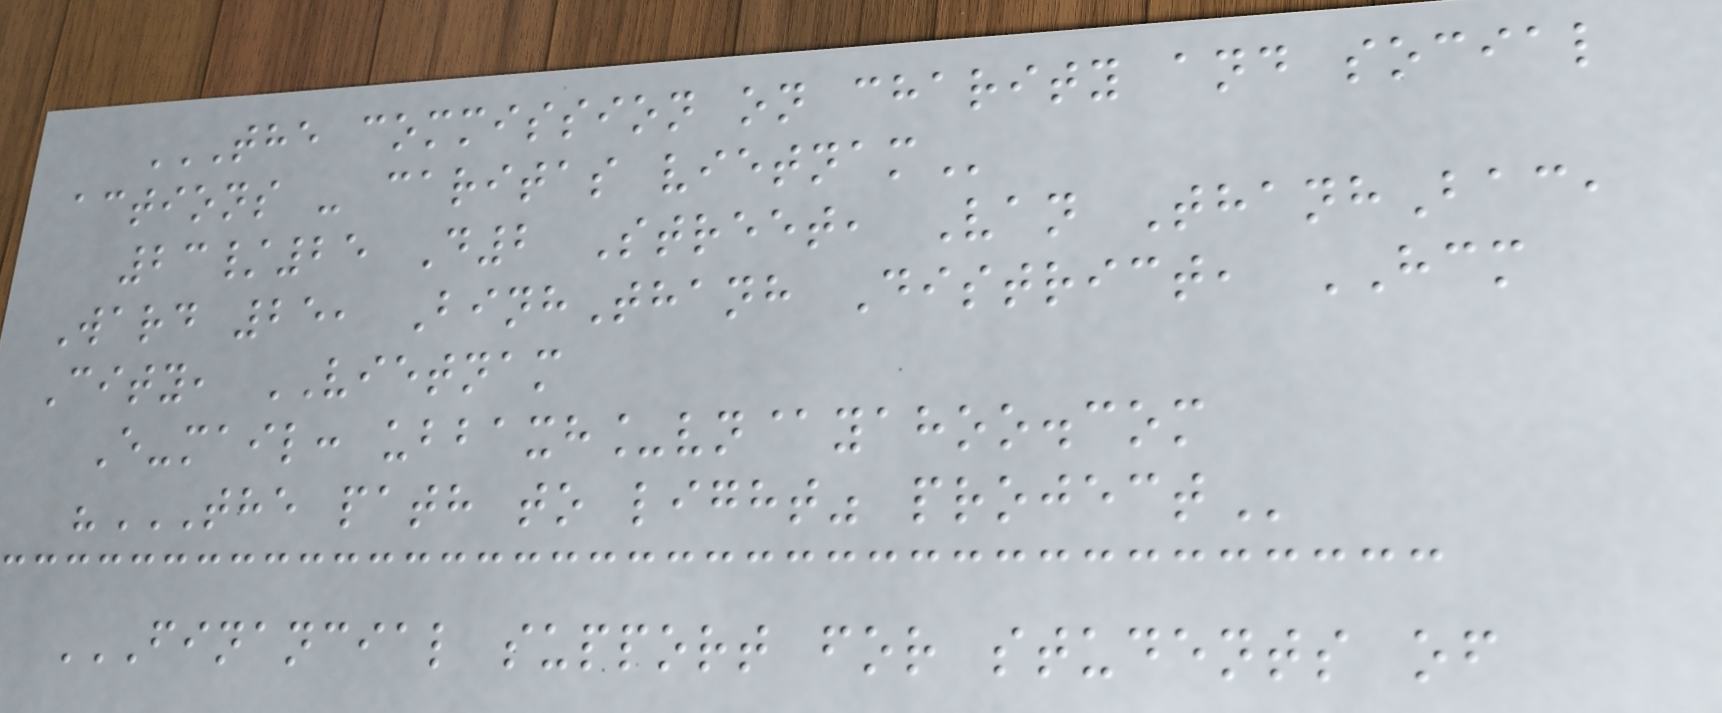THE COMMISSION ON CHARITY AND SOCIAL
ACTIONS - CARITAS VIETNAM
23/25 D2 Street, Van ThanhBac,
Ward 25, BinhThanh District, HCM
City, VIETNAM
E-mail: ubbaxh_vn@yahoo.com
"THE PATH TO LIGHT" PROJECT
FINANCIAL SUPPORT FOR STUDENTS OF
